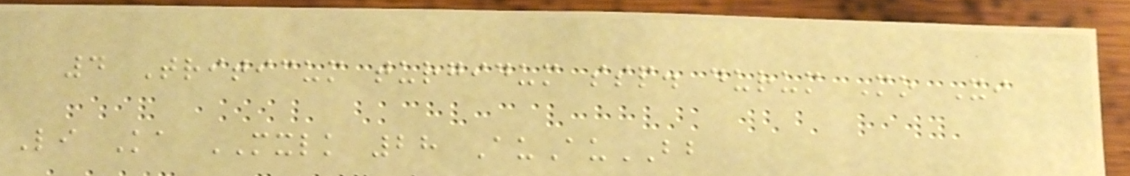4 Triticum turgidum ssp. durum Mo Xi
Li Ka MXLK 28 AuAuBB
